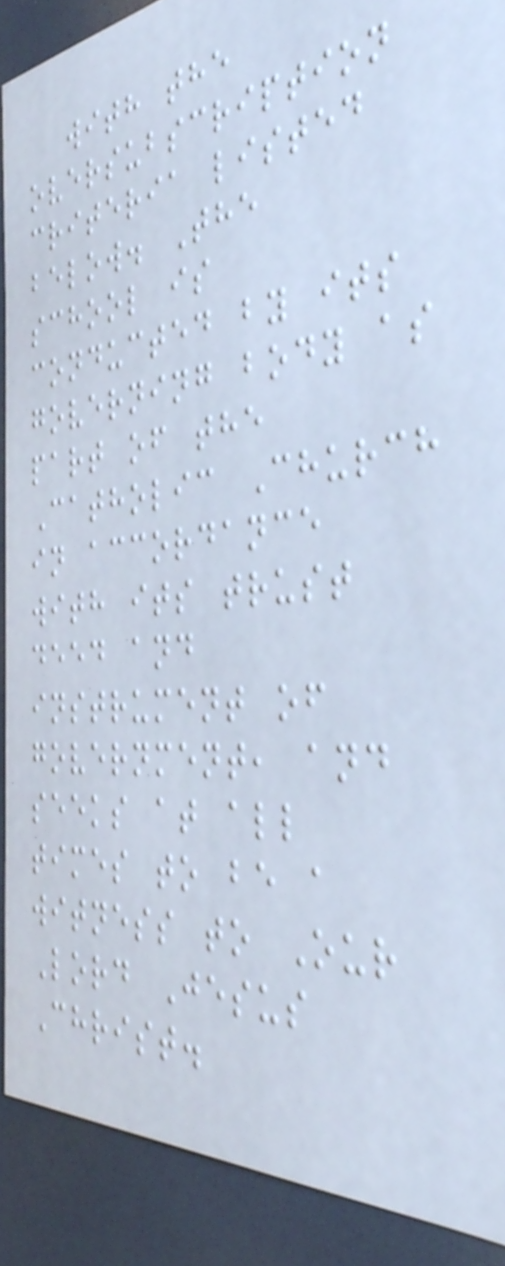with the
oversubscription
criteria listed
below. The
school is
conducted by its
governing body as
part of the
Catholic Church
in accordance
with its trust
deed and
instrument of
government, and
seeks at all
times to be a
witness to Our
Lord Jesus
Christ.
